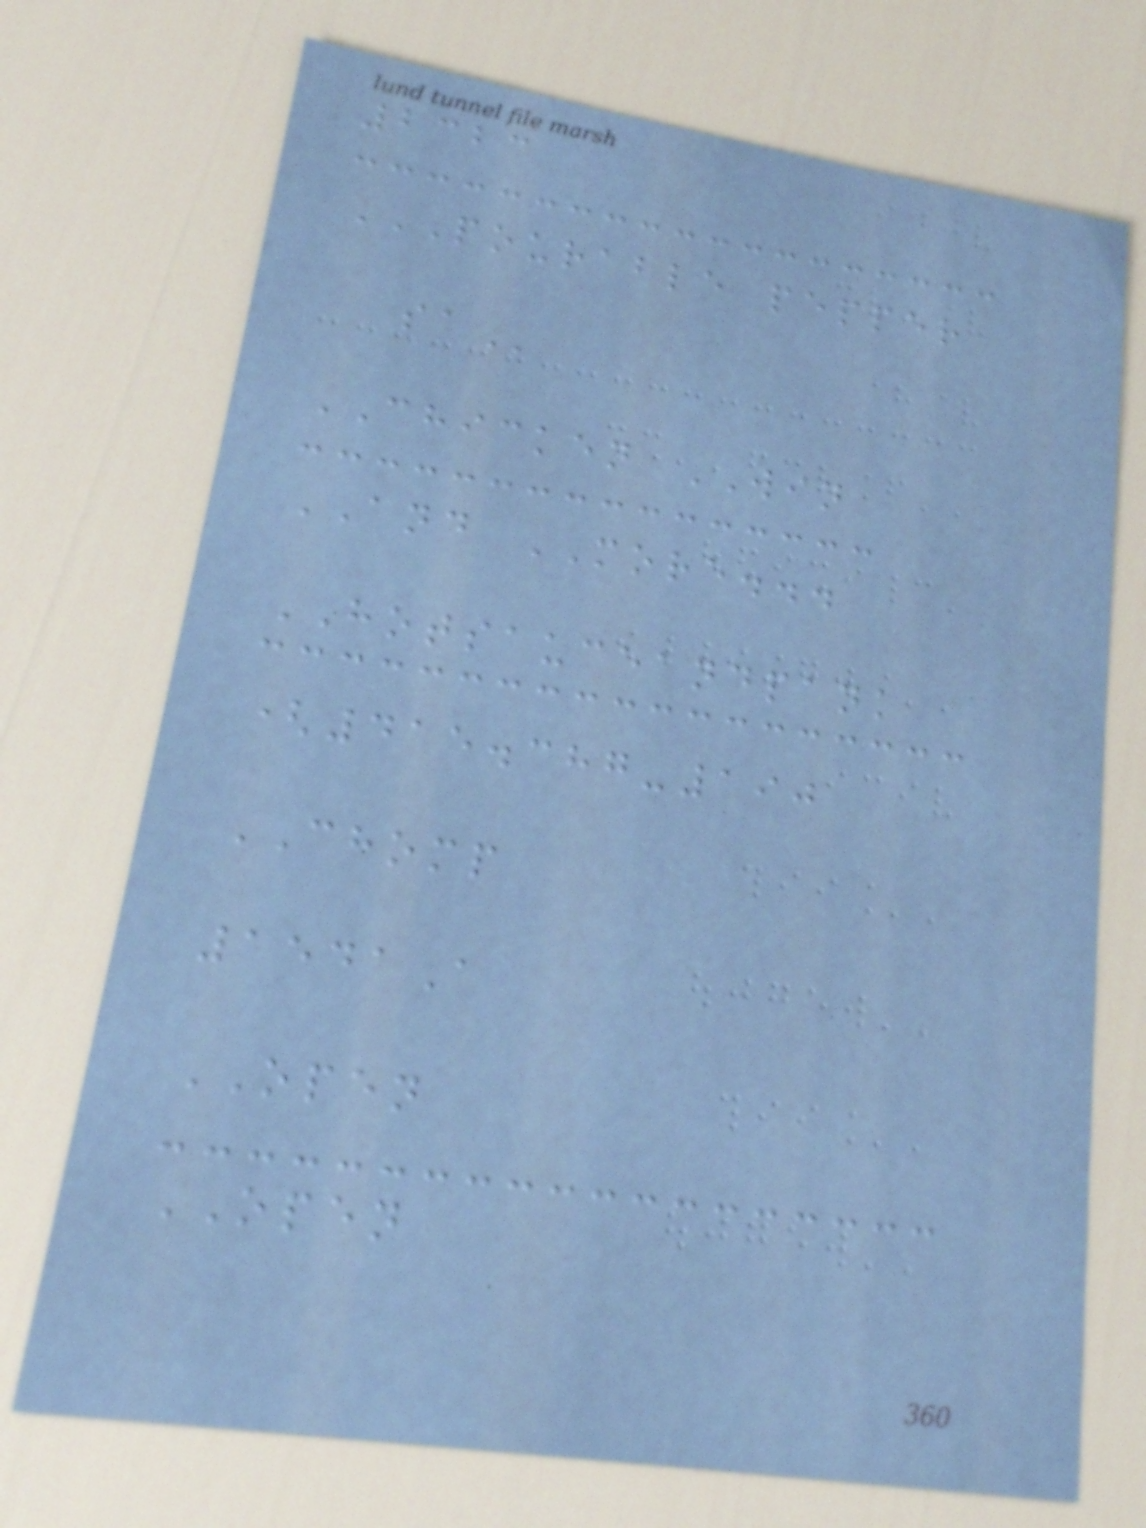2323
POURABLE PEPPER
SA
CHICKEN WIN
AND MORE...
HOTSAUCEANDPANK
(415.387-190
CHOMP
1541A
OPEN
OPEN
